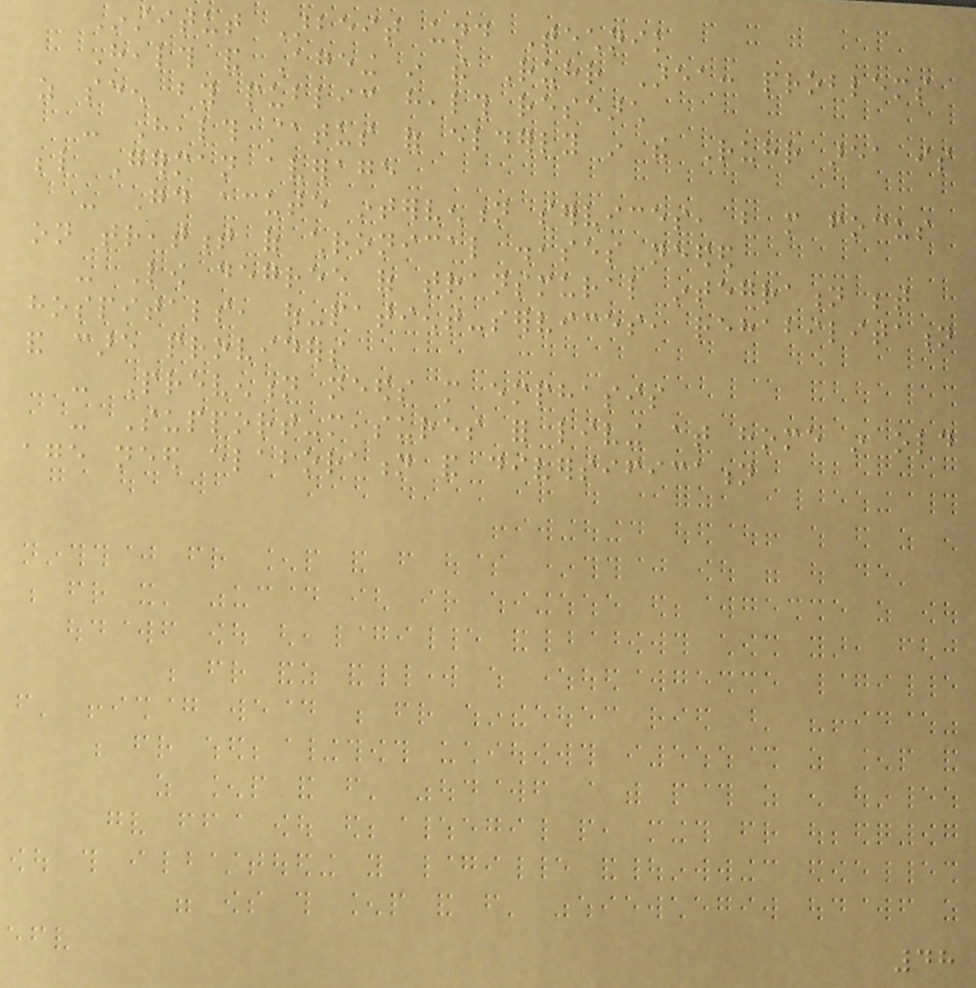Institut Arbeit und Technik
Health and Ageing in the Ruhr Area: problems
as seen by public health research
- Health status of elderly in the Ruhr area is
below German average
- Good acute intervention services, but more focus
on treatment of chronical diseases needed
- Low degree of transmural integration between
hospitals, out-patient-services, rehabilitation
and care providers
- Prevention needs more emphasis
- Support-measures for living at home in old
age need elaboration and diversification
48
